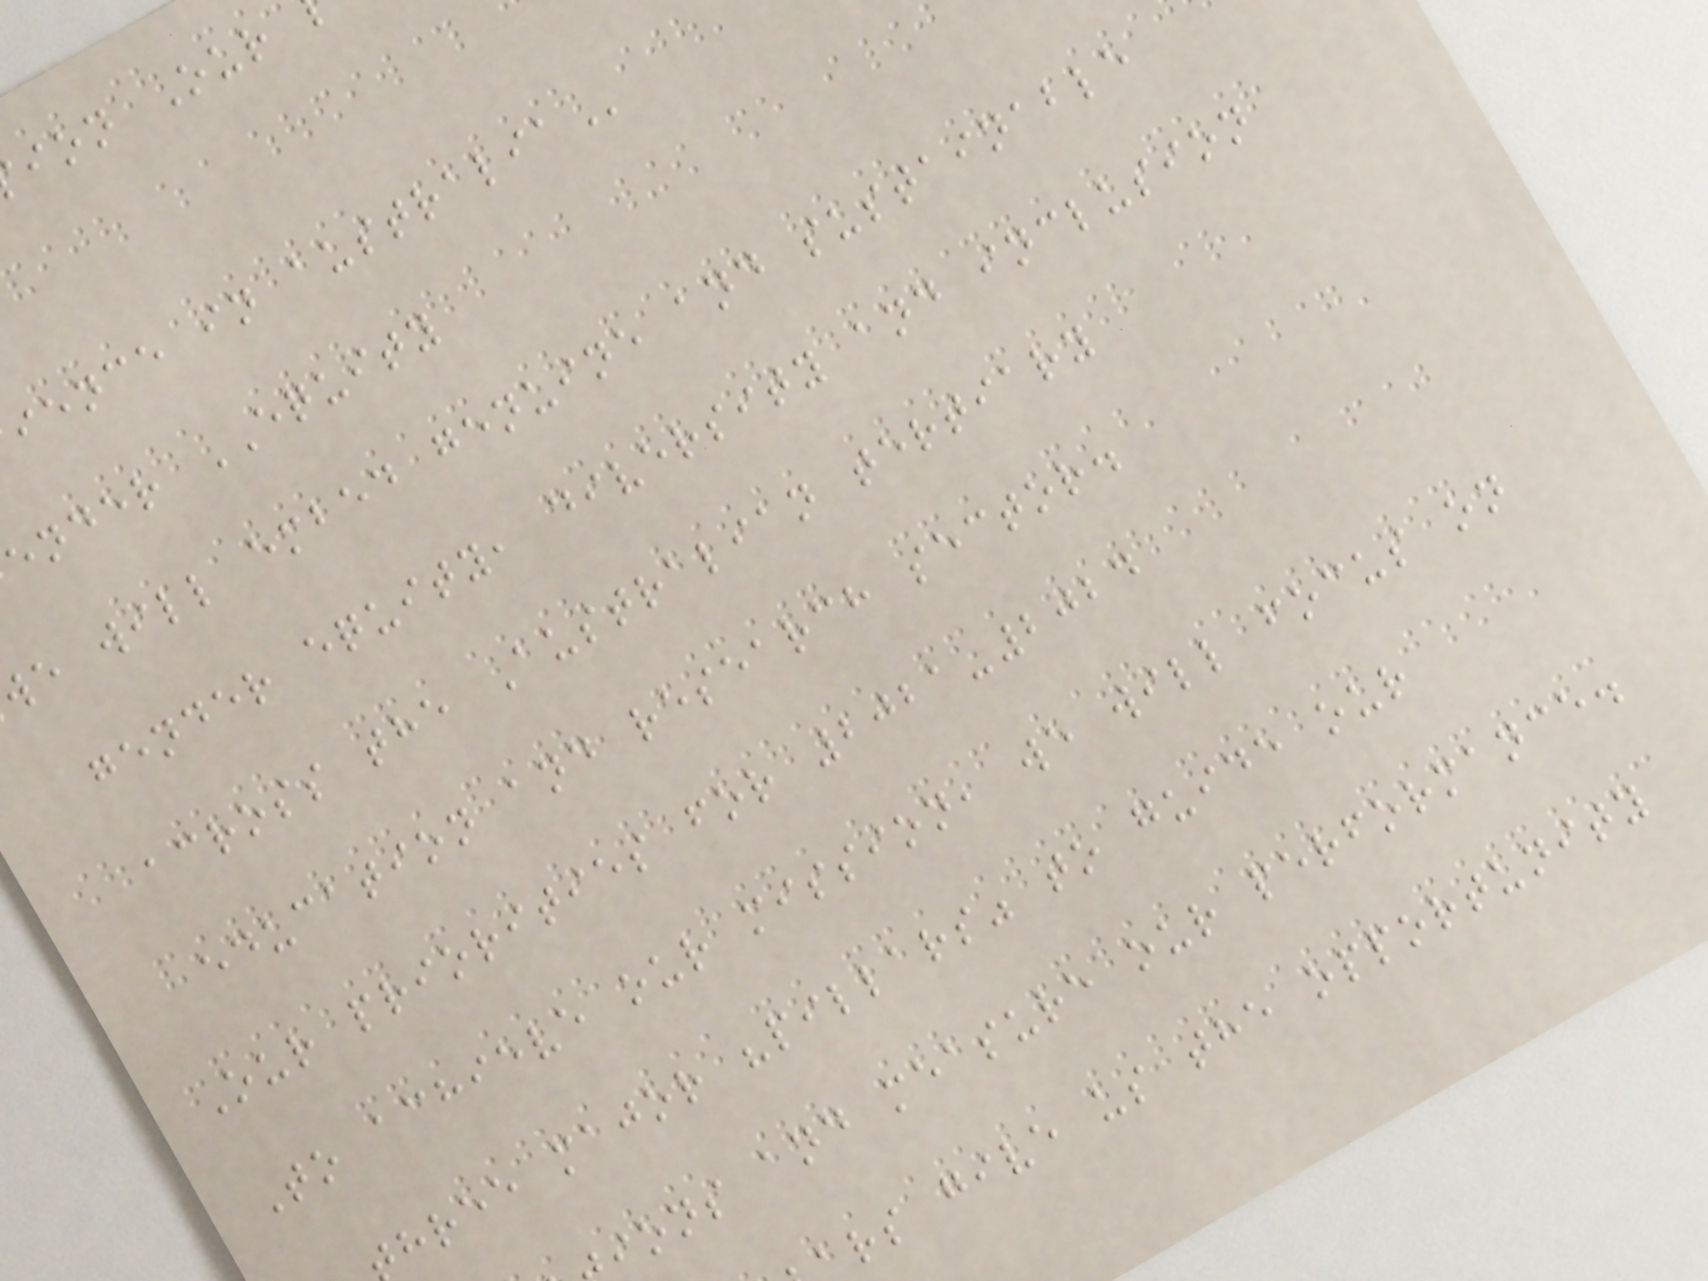ion Our
ience in
ender EQUITY
e will embed genuine and sustainable
gender equity, diversity and inclusion
across the Australian tertiary
education and research sector.
Our priorities for 2021-2024
To achieve our mission, we will focus on
hree major "pillars" to guide our
ions and measure our performance.
rs give us the opportunity
